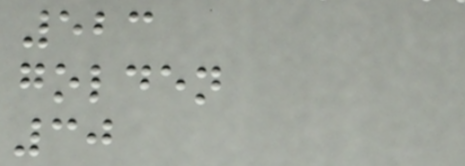523
golden
30
